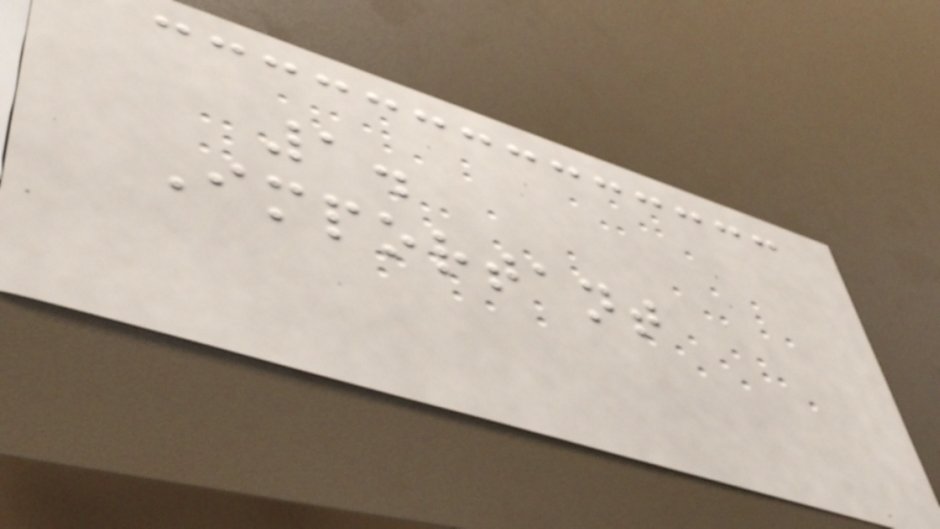1.
Important
